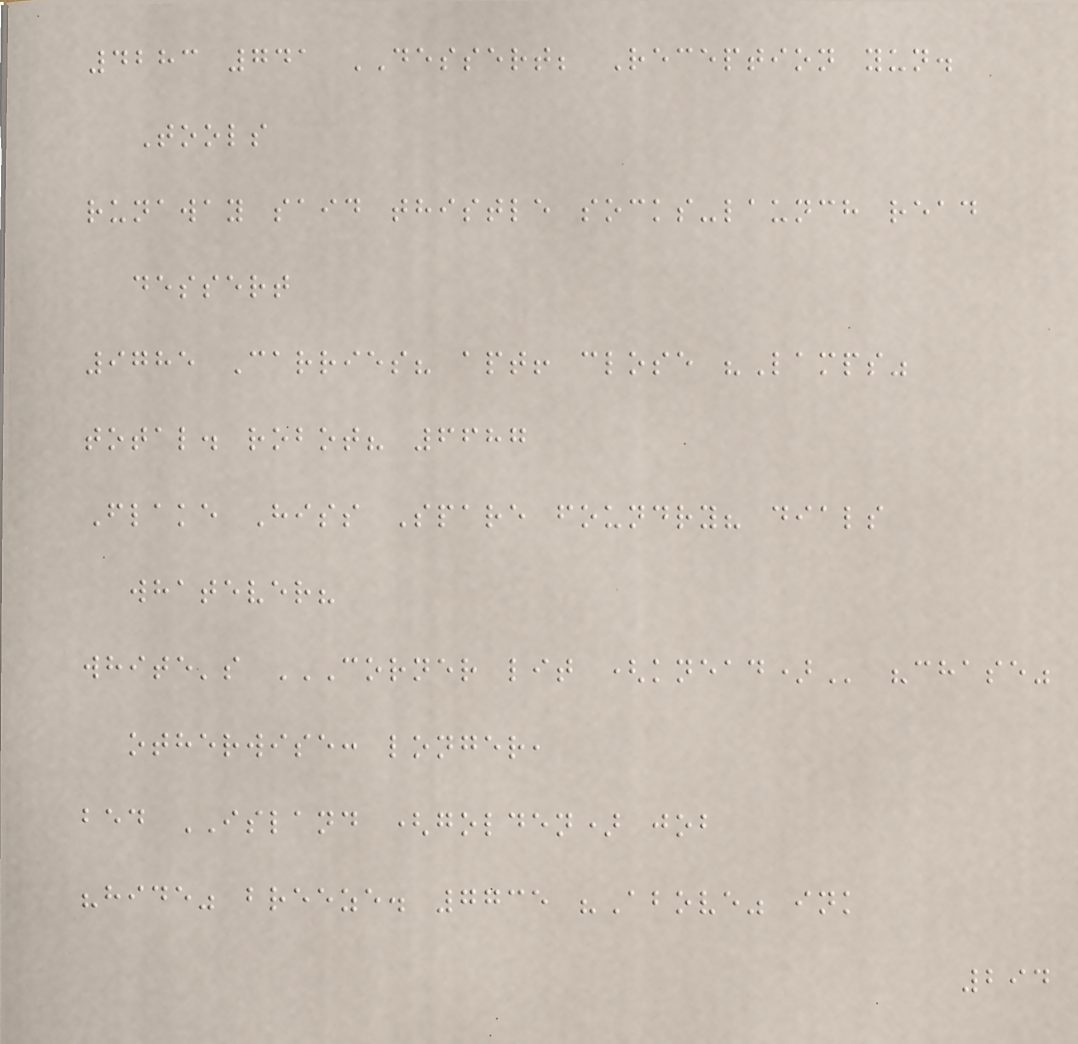4283 741 DESSERT; Reception yun.
Tools
runaway said thistle socks-launch read
dessert
9785 Carries? apt! close "Lamps"
total. robot? 6687
Flake Hiss Spare foundry? dials
whatever?
white's CORNER LIT (KNEAD) "chase"
otherwise: longer,
bed ISLAND (golden) job
"hide" breeze. 7735 "Above" ink
294
